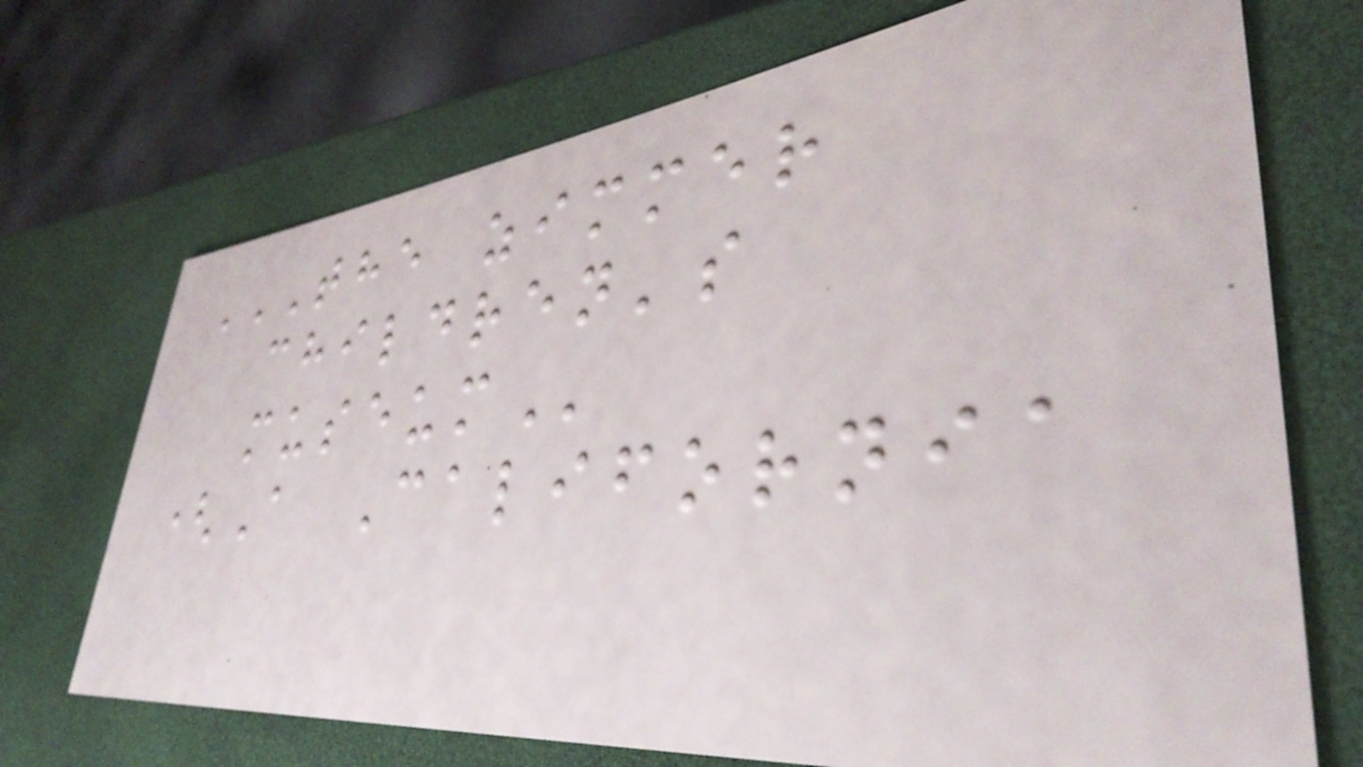THE ZIMMER
CHILDREN'S
MUSEUM
(A California
